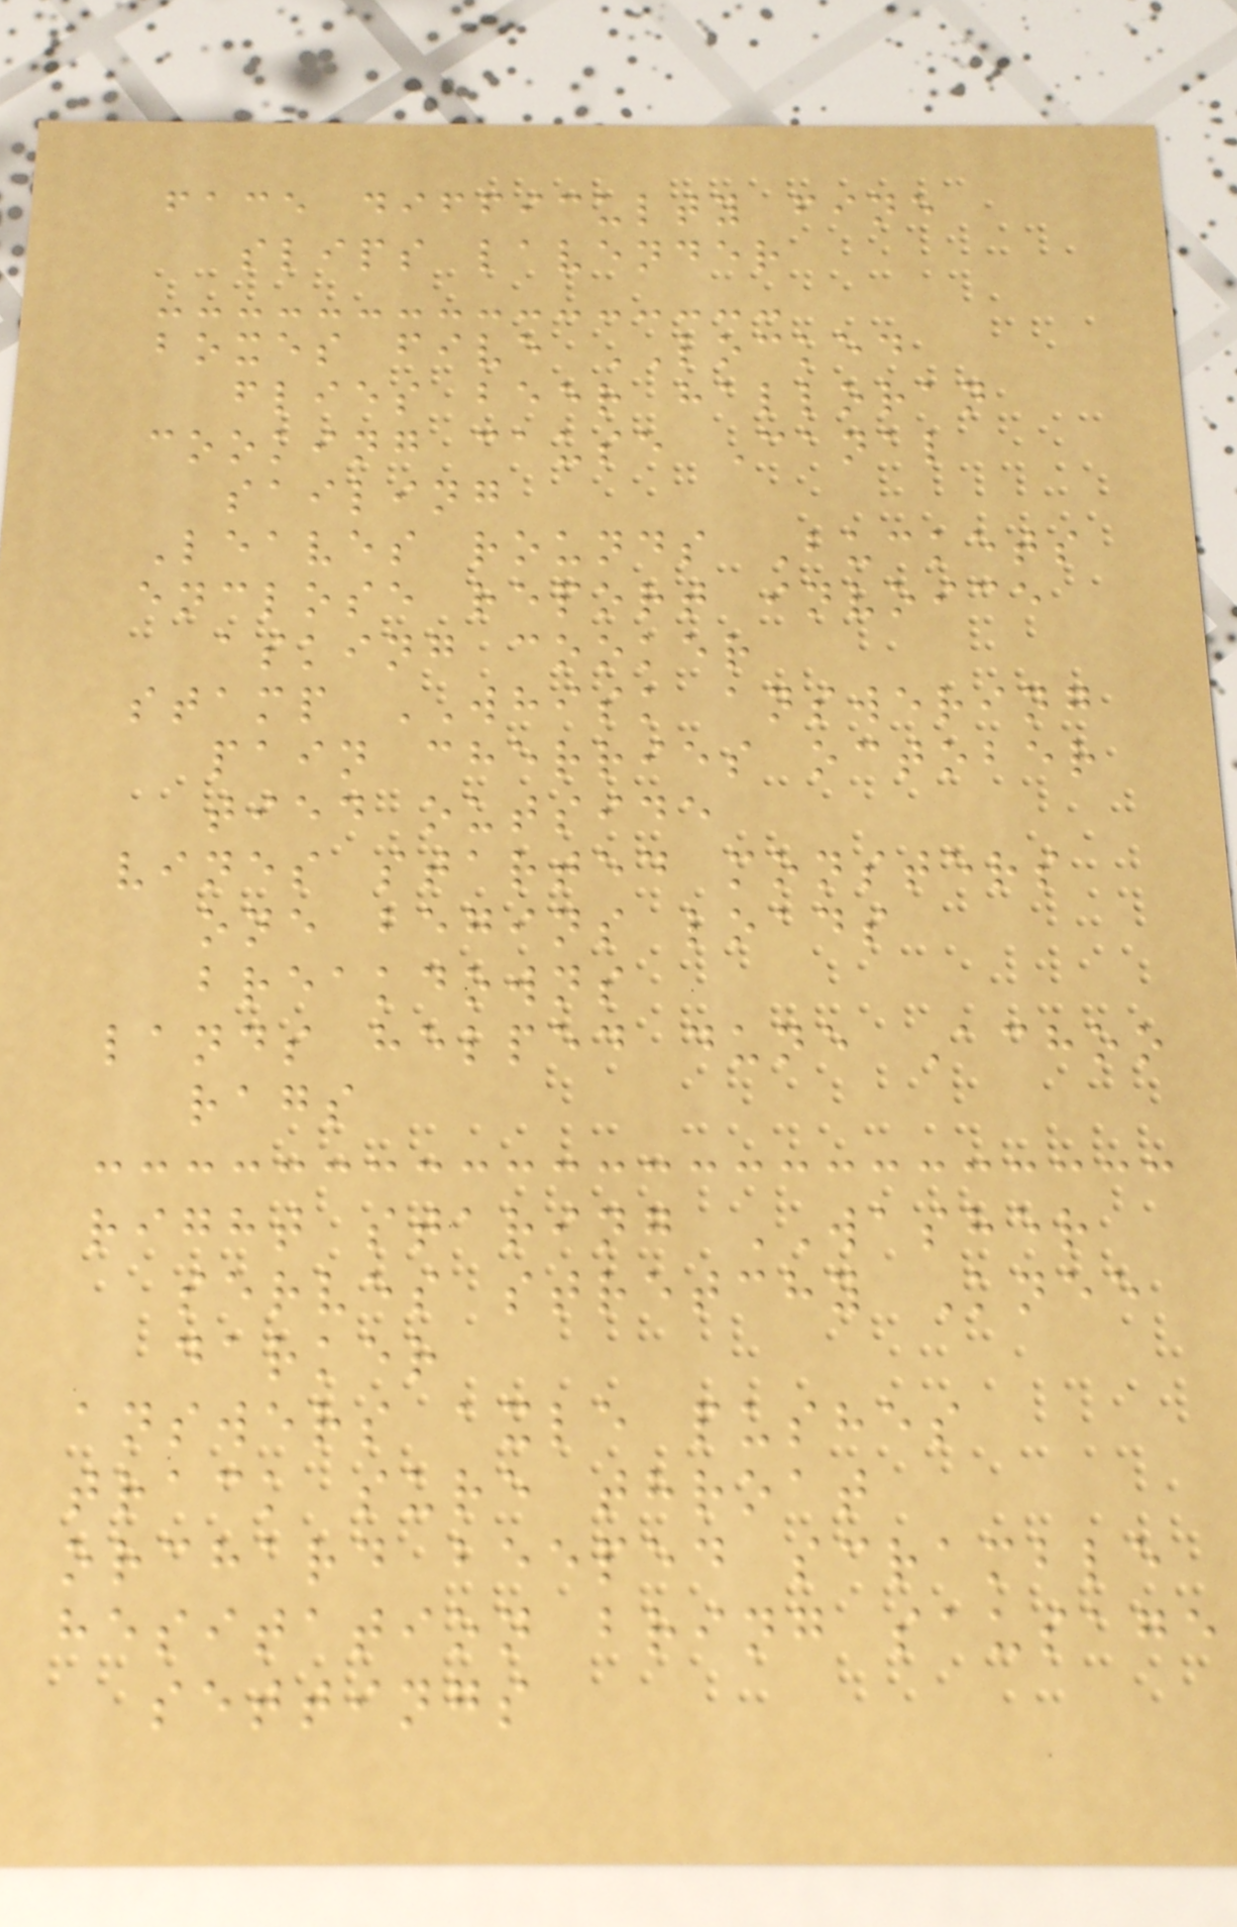face difficulty fine
slips lavender
boxes five LOCKED
flies beer halloran
cooking cause Canal
sailing
Leaves rounds Buckets
enclose report invoice
asking cooker
stamp WHISK answering
pain cherries october
tied outside
vines started monsters
one begins loads
breakdowns
lands helped dune Achoo
rags
right staring WASHER
serves stretchy Knee
darker
answers axle pushes
track sure throat
orchard beeped scramble
hesitation bring sausage
settings
